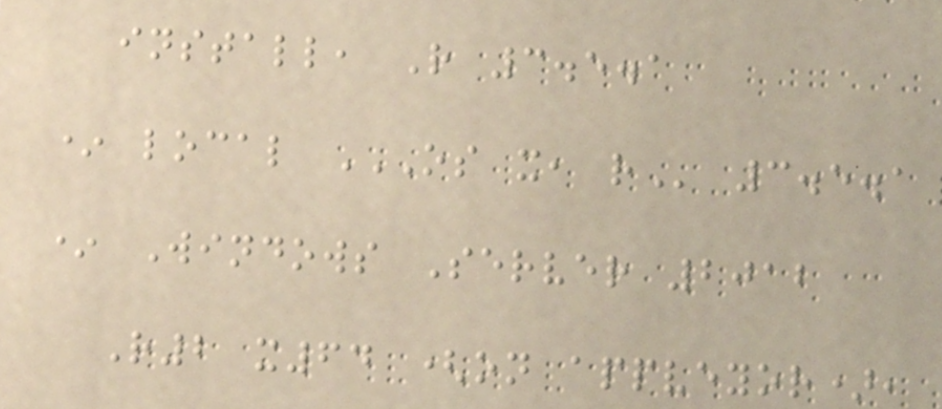install, R 3.5.1
* local OS X, R 3.5.1
* Windows Server 2012
R2 x64 (on appveyor),
